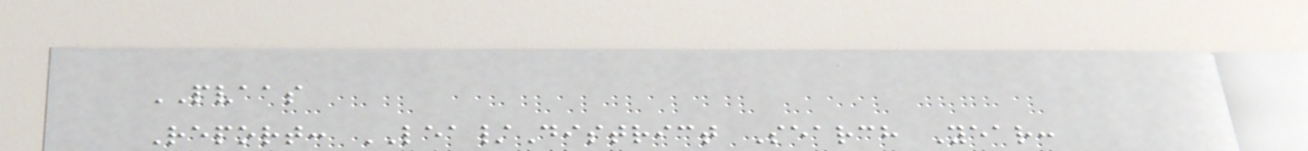PVAAS
Report: LEA/District Search Year:
